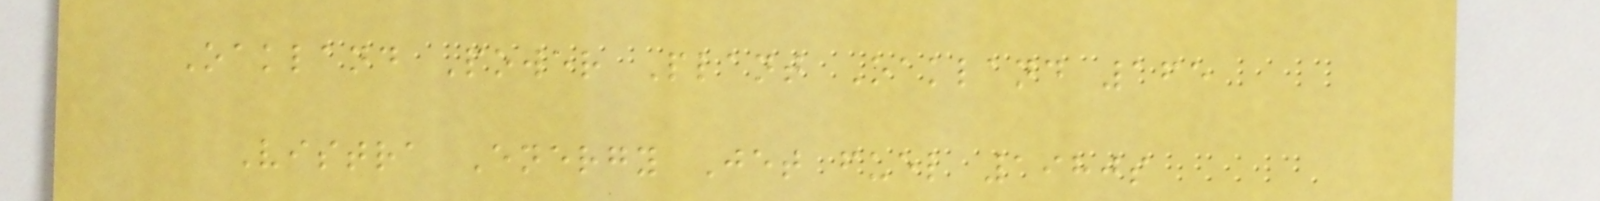Oakland Power Plant Oakland 165
Vistra Energy Jet fuel 1980s
